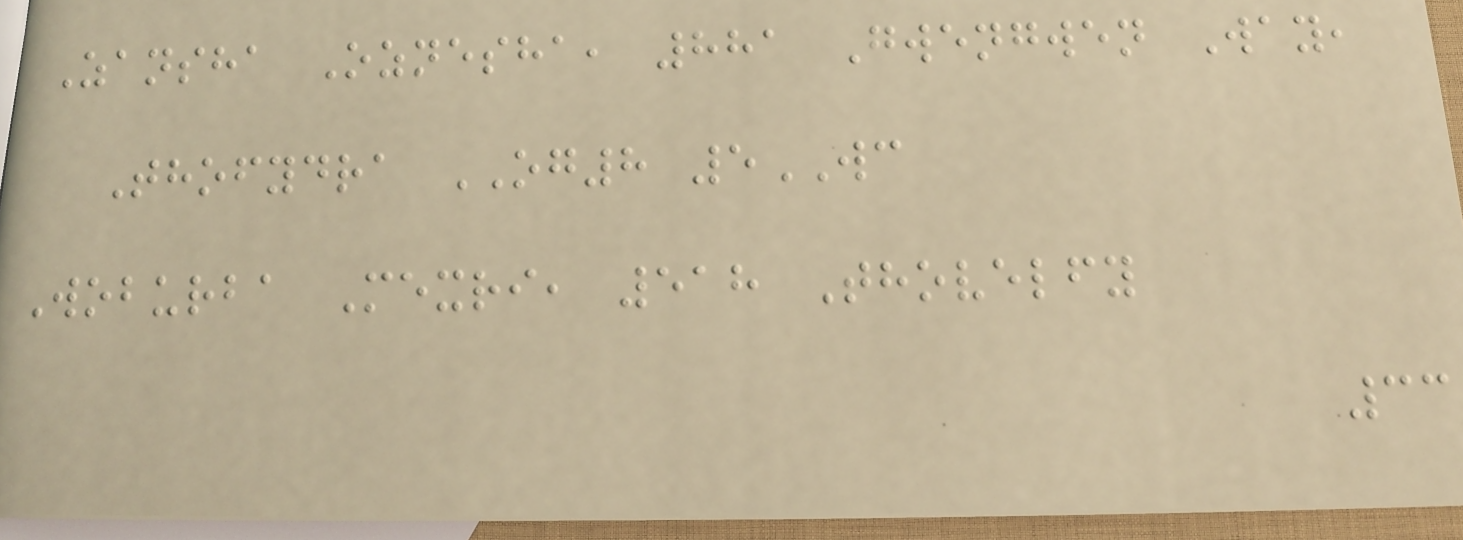Zansha Oznesha, 881 Gwengwen Way,
Thofydra OG8 5WC
Woburba Mexri, 518 Thovelfy
33
